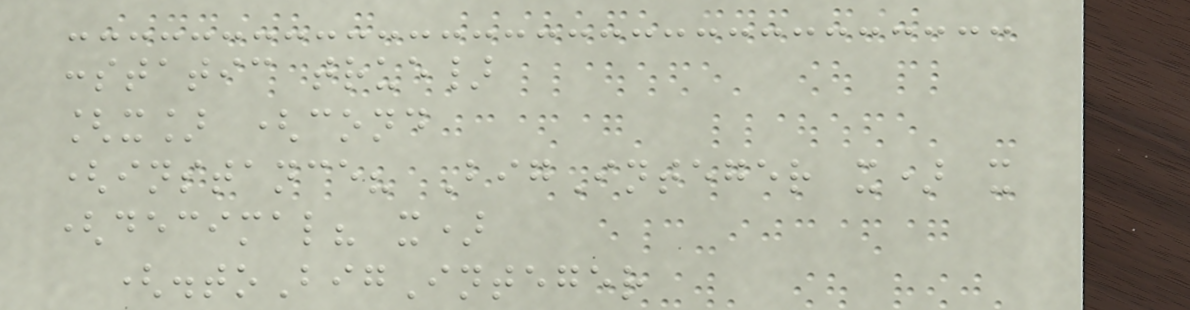:static true}
[x] (cond
(instance? BigInteger x) x
(decimal? x)
(.toBigInteger
